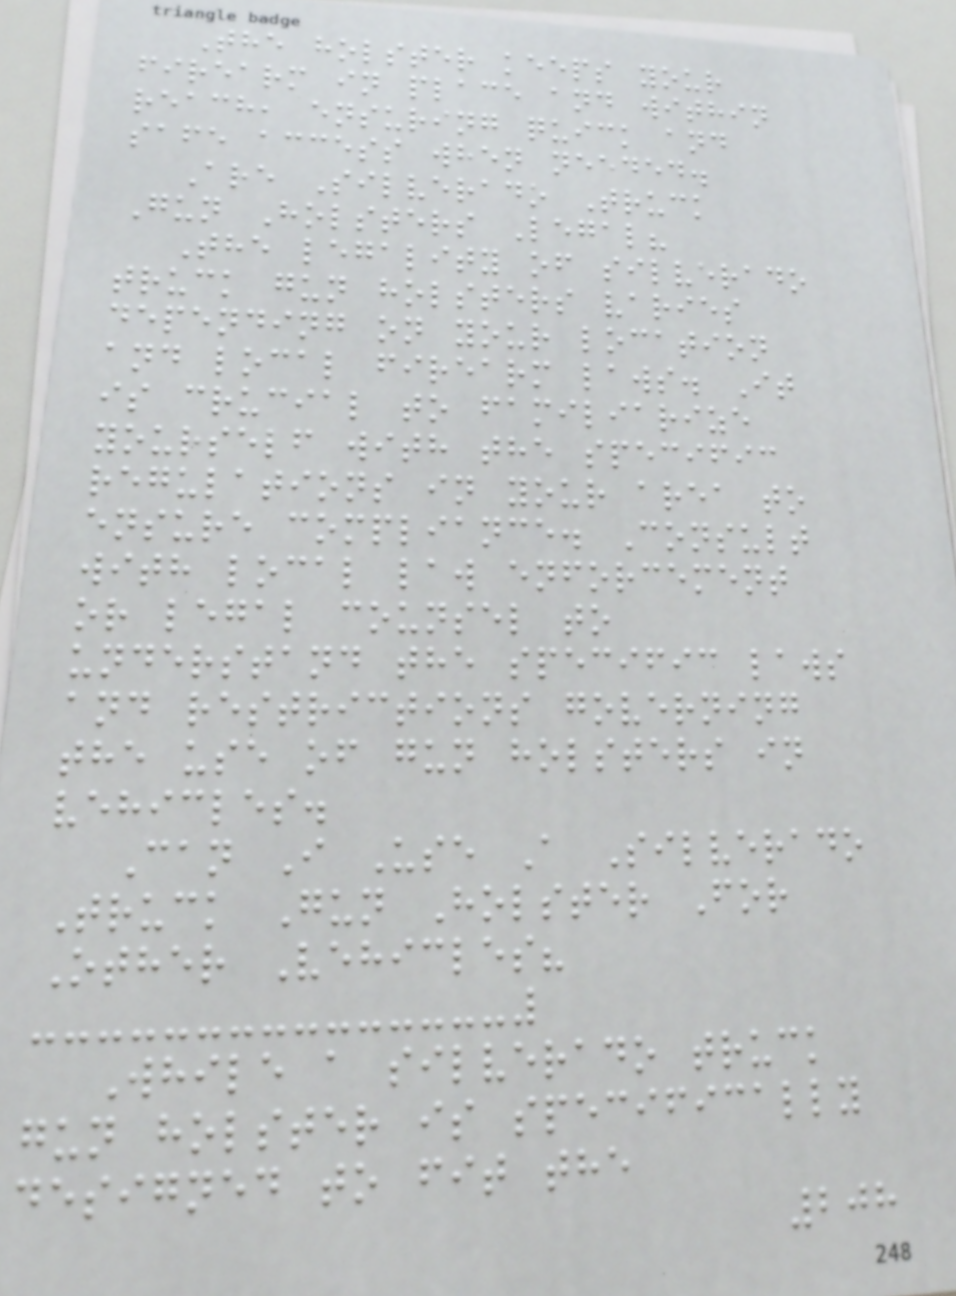The holster keeps your
firearm in place and within
reach, ensuring quick and
safe access when needed.
Are Silverado Truck
Gun Holsters Legal?
The legality of silverado
truck gun holsters varies
depending on your location
and local firearm laws. It
is crucial to familiarize
yourself with the specific
regulations in your area to
ensure compliance. Consult
with local law enforcement
or legal counsel to
understand the specific laws
and restrictions governing
the use of gun holsters in
vehicles.
Can I Use A Silverado
Truck Gun Holster For
Other Vehicles?
While a silverado truck
gun holster is specifically
designed to fit the
208
